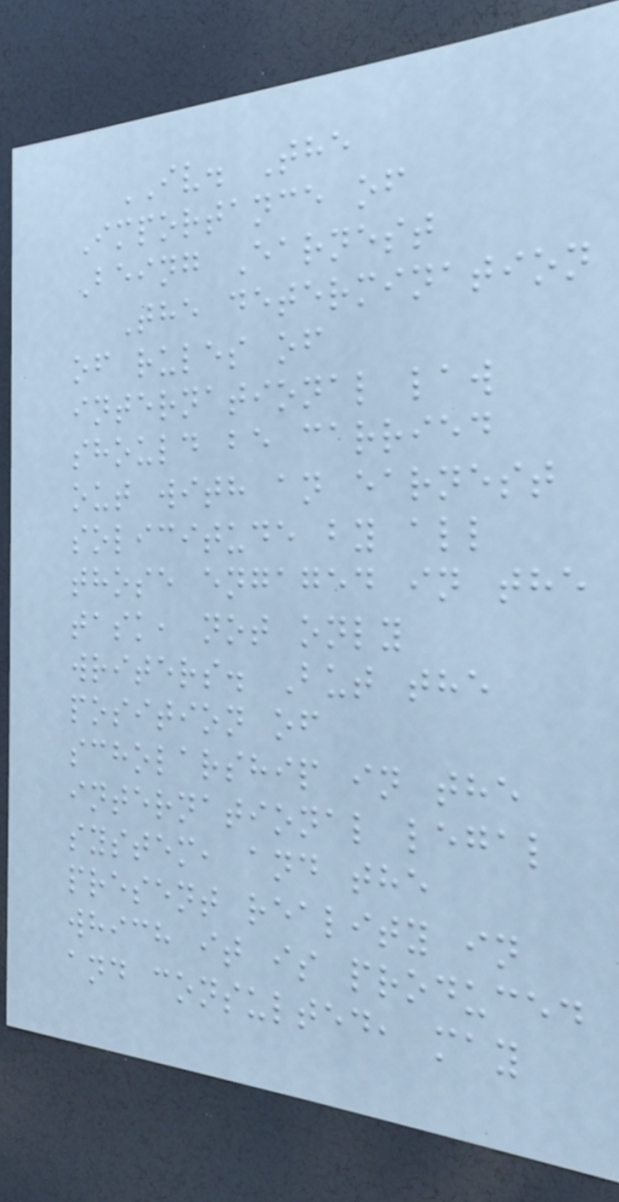IV. The
Importance of
Being Earnest
The determination
of rules of
international law
should be carried
out with an earnest
solicitude by all
those engaged in the
task, not only
writers. But the
position of
scholarship in the
international legal
system, and the
present reality in
which it is produced
and consulted, may
